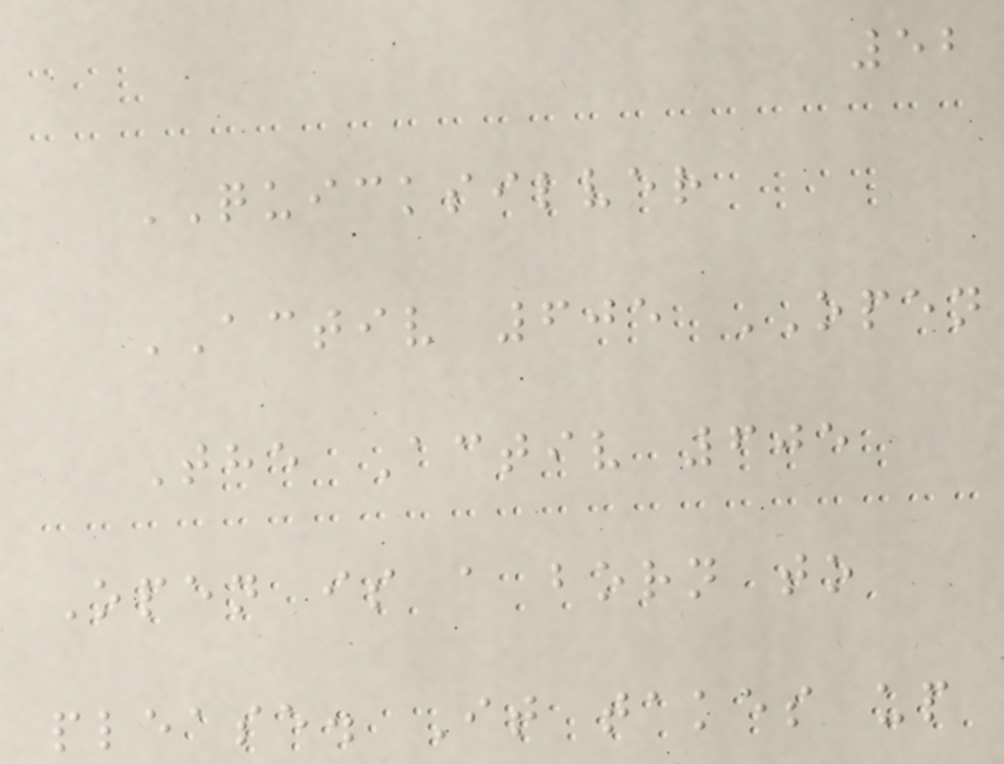52
QUICKSILVER
ACTIV 605 OPEN
The Activ 605
Open is a born to
please. It takes up
